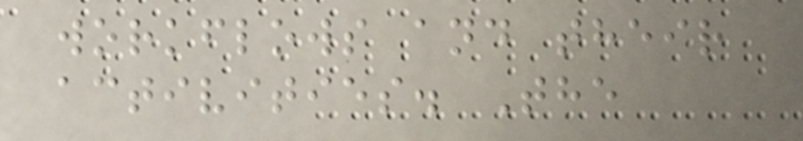workflows and their
activities. The
